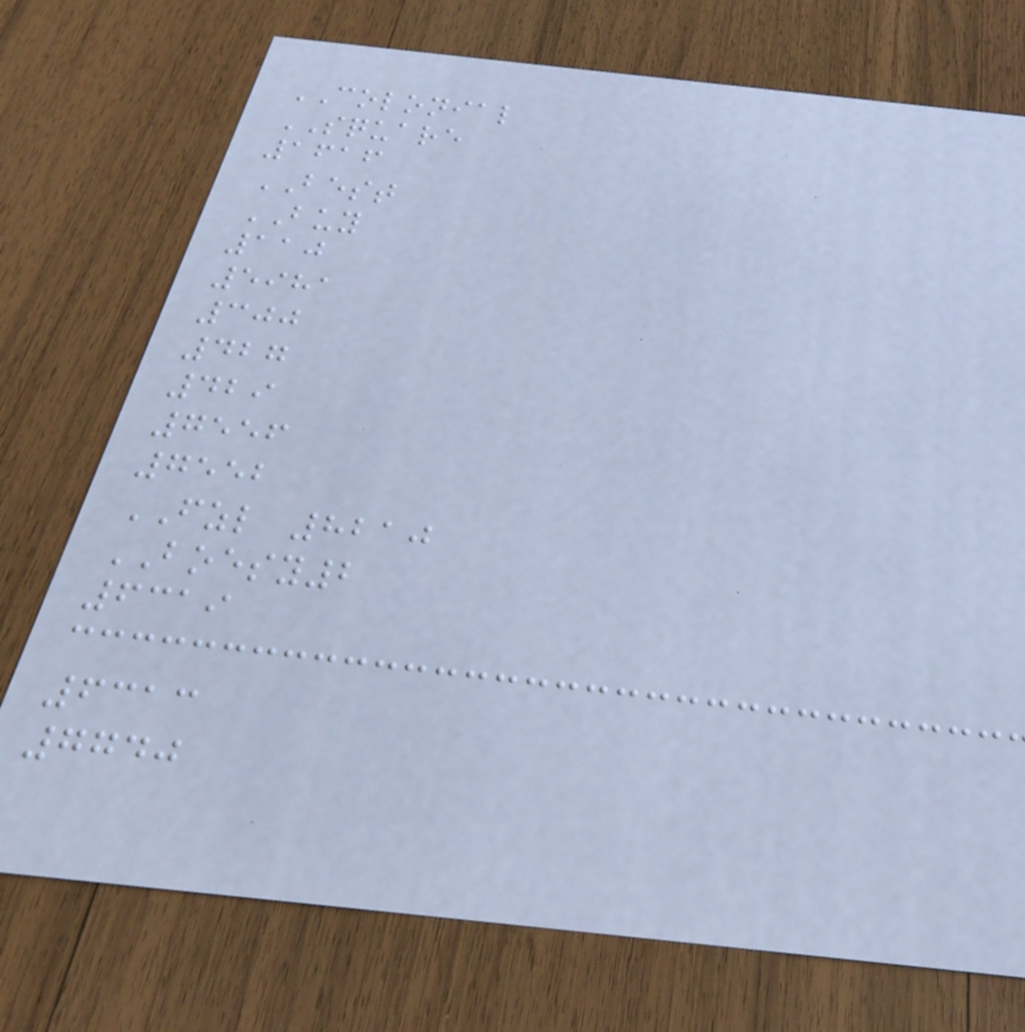COLONIAL
SQUARE
1616
BEST
BUY
110
5981
300
427
429
7556
7552
FZL 8210
BOESY2
6319
6313
7740
